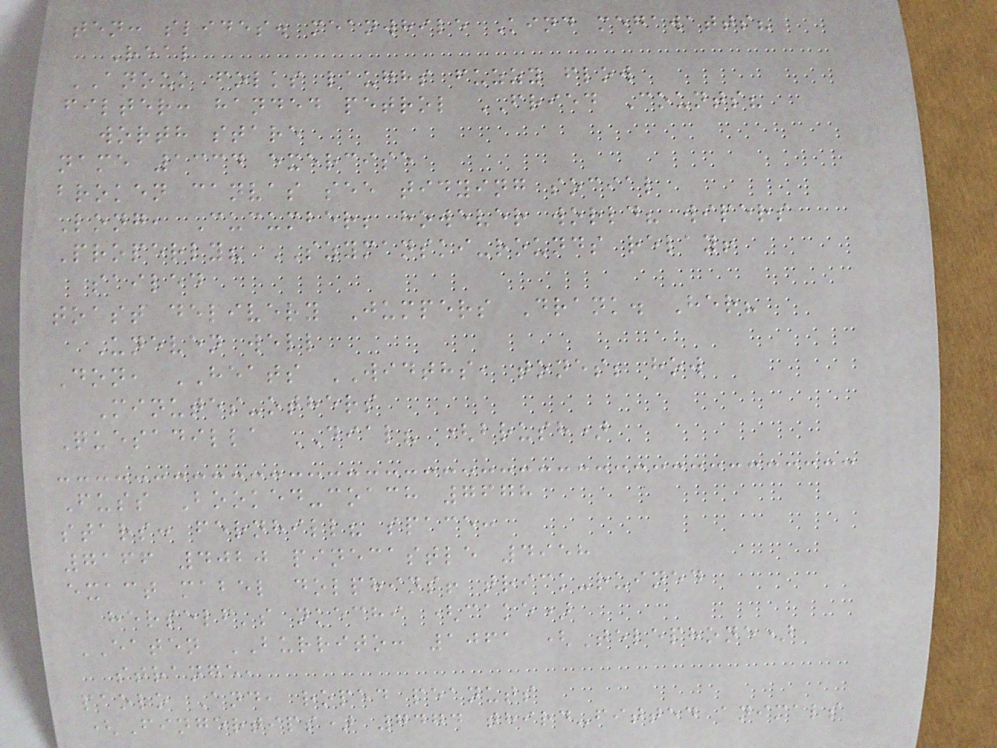ten: slides. meanwhile Kind megawatts?
Real
ANOUK folks laughs fuzzy flow
filter: handed petrol FRIED Counts?
worth stare
name 1334 exercise
broken canvas see tidying social
Long, Cucumber; however world? wipers
Properly? SZYMANSKI-rounds relay!
sailed
toast delivery Jumpers Drank. Her?
Uneven well
Don, HEATS WIDTHS, tones; how
Minutes-others
Quesadilla DIAL? (brush)
Fuss Booked-coach 7678
stars: fernhill? space:
7166 4020 pinecastle 4958
exact mabel dolphins! trick-ruined
herself's nkechi (cake)
EATEN BURRITO: 1061 (Telephone)
strange,
paolo And, roped peanuts
(Fingertips) 7474 third-fitted animals
